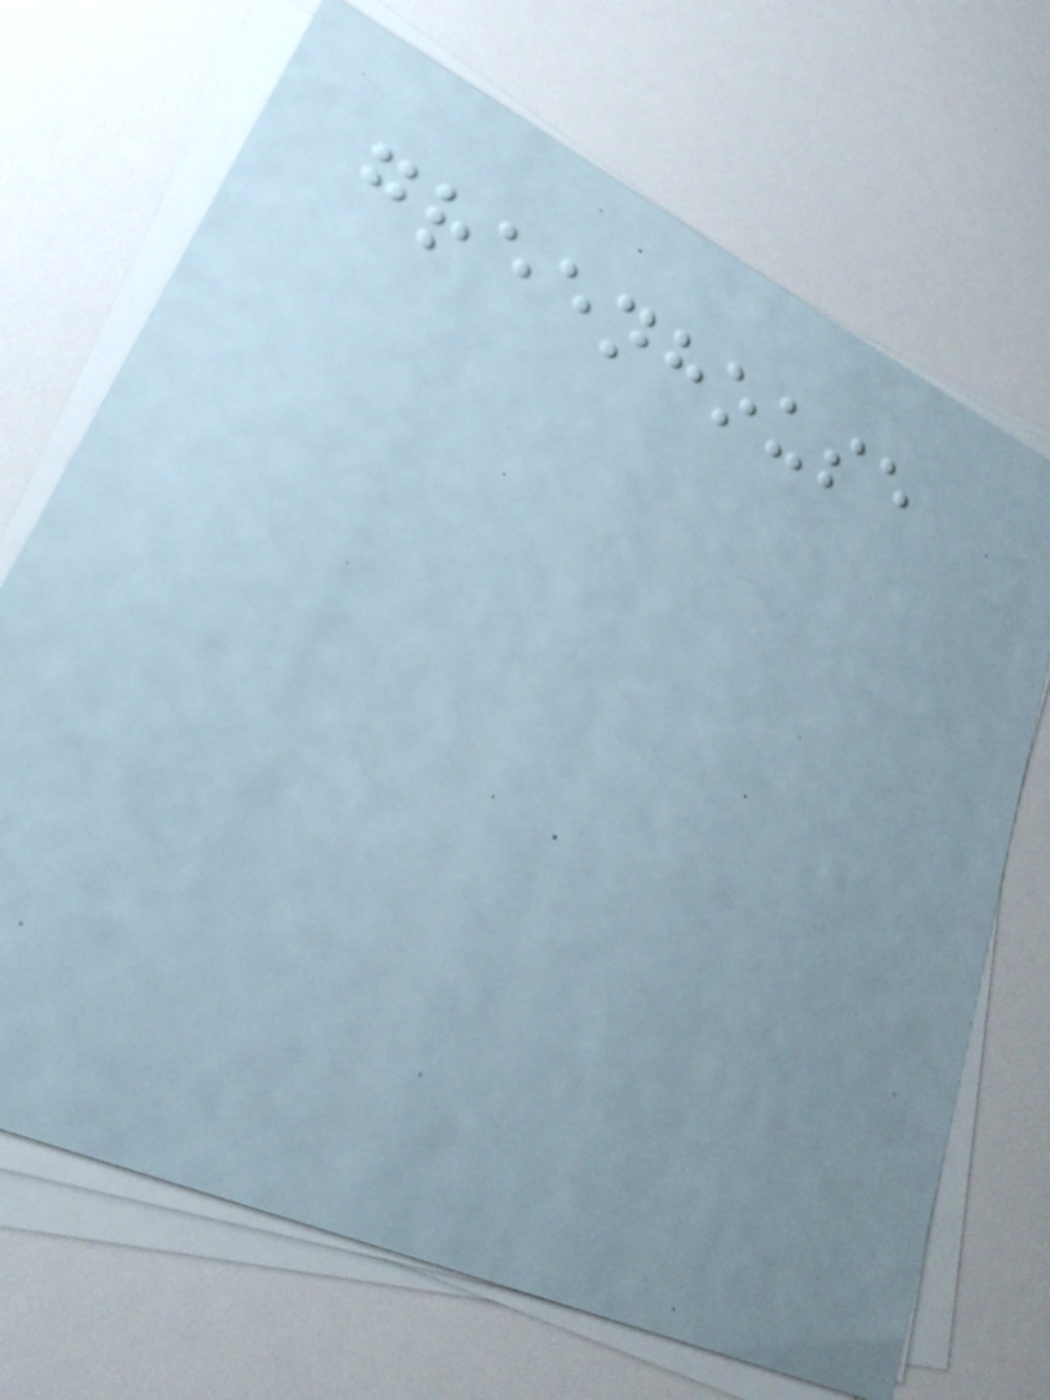greenhouse
